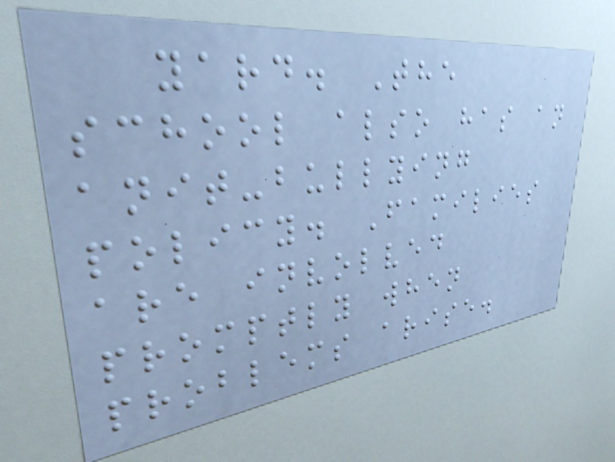yard. The
school also has an
anit-bullying
policy. Families
are involved
promptly when
problems arise.
